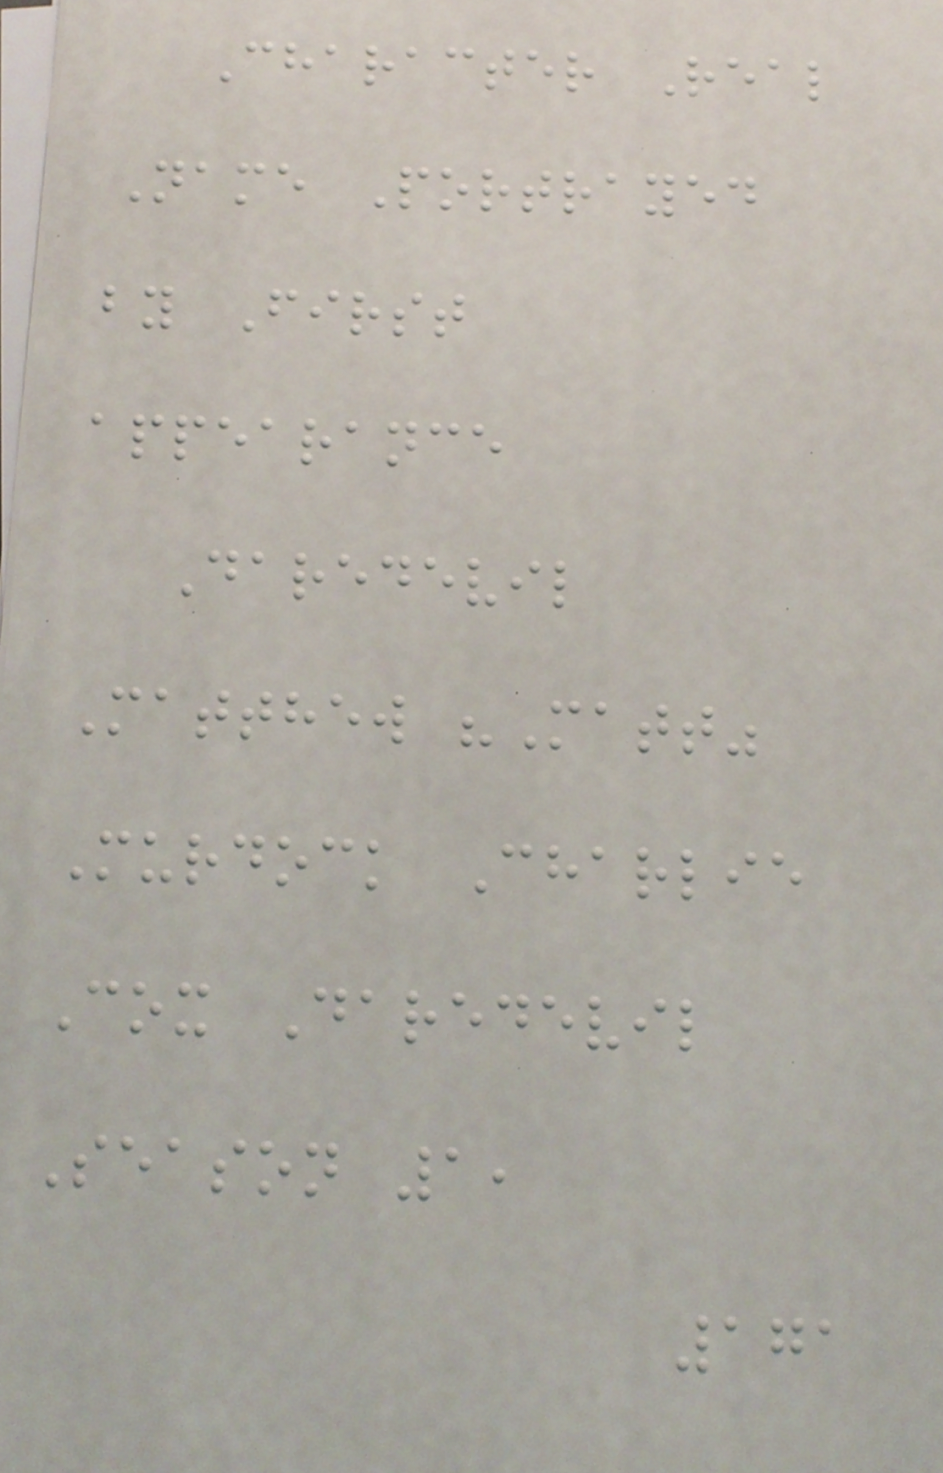Character Real
Name Portrayed
by First
appearance
Daredevil
Matthew "Matt"
Murdock Charlie
Cox Daredevil
Season 1,
171
